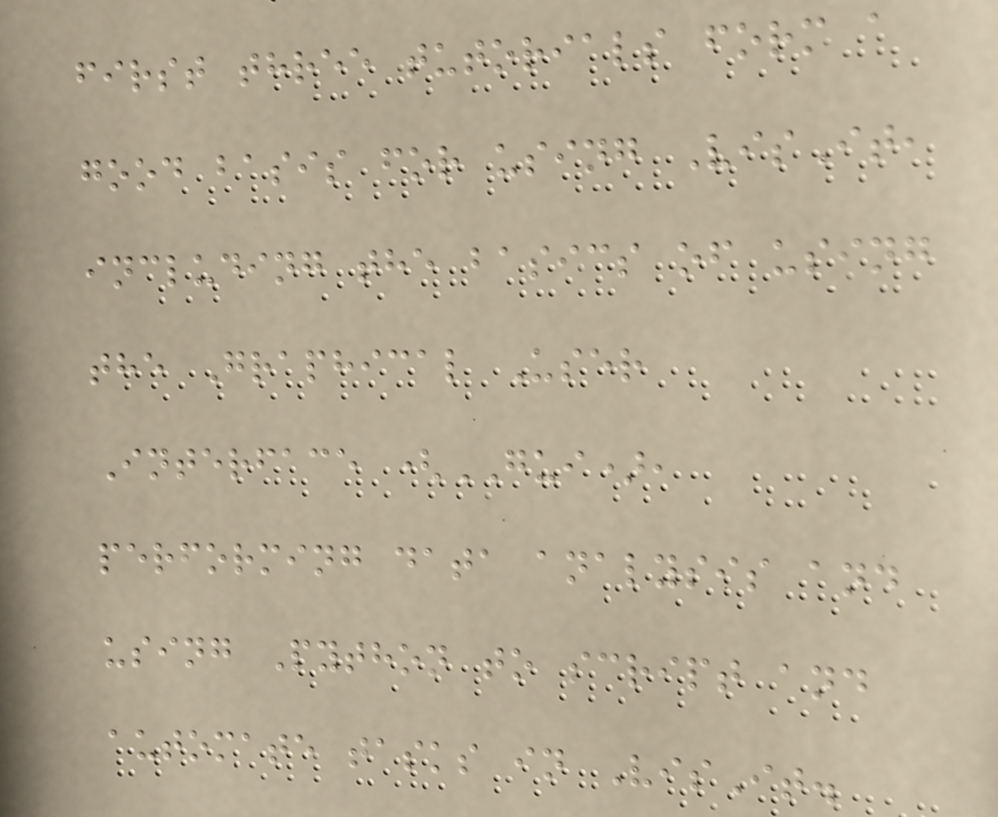first three tutorials form a
good basis for using VisIt,
including the basics of using
the Graphical User
Interface (GUI),
performing data analysis and
using Python to script and
automate tasks in VisIt.
